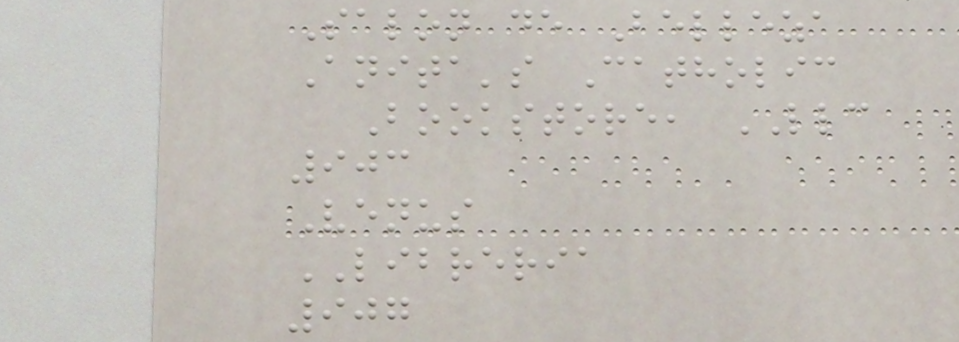Salon de Belleza
Anita's Catholic
Bookstore, LLC
903
Venus
LIBRERIA
907
